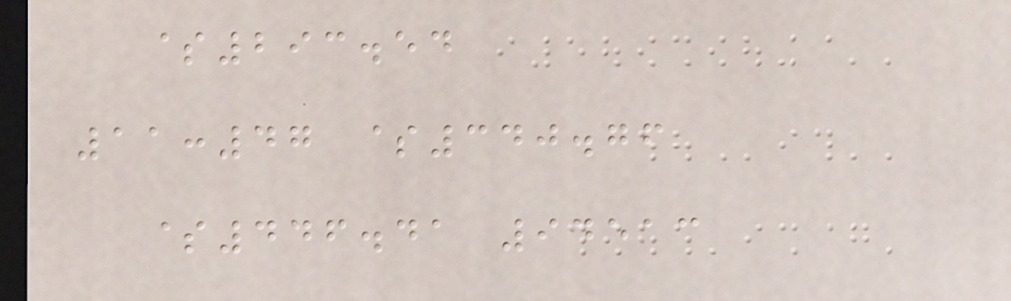$293.54
11:47 $340.76
$446.41 94513
